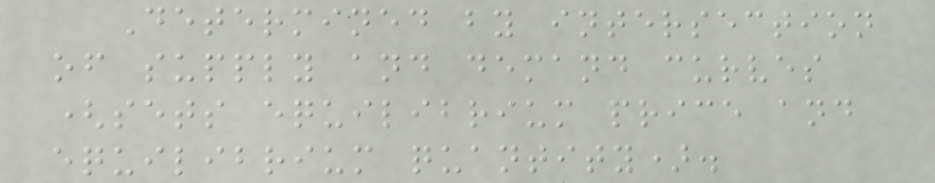Determined by intersection
of supply and demand curves
(sets equilibrium price and
equilibrium quantity).
